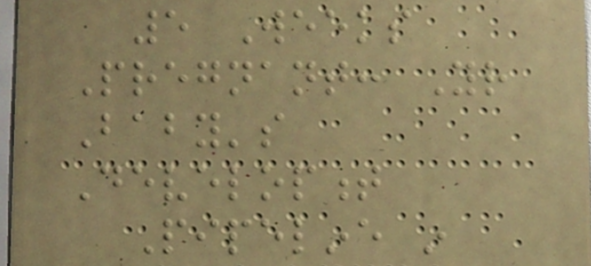5 Weeks
Pregnant: Your
Baby's
Development
Pipeline in
